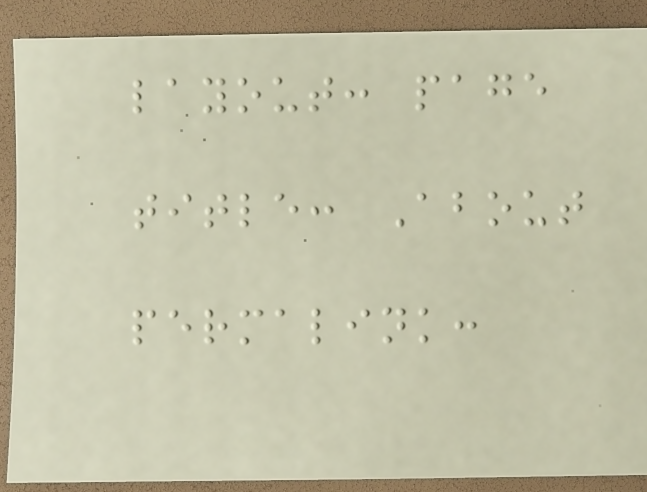layout: page
title: About
permalink:
